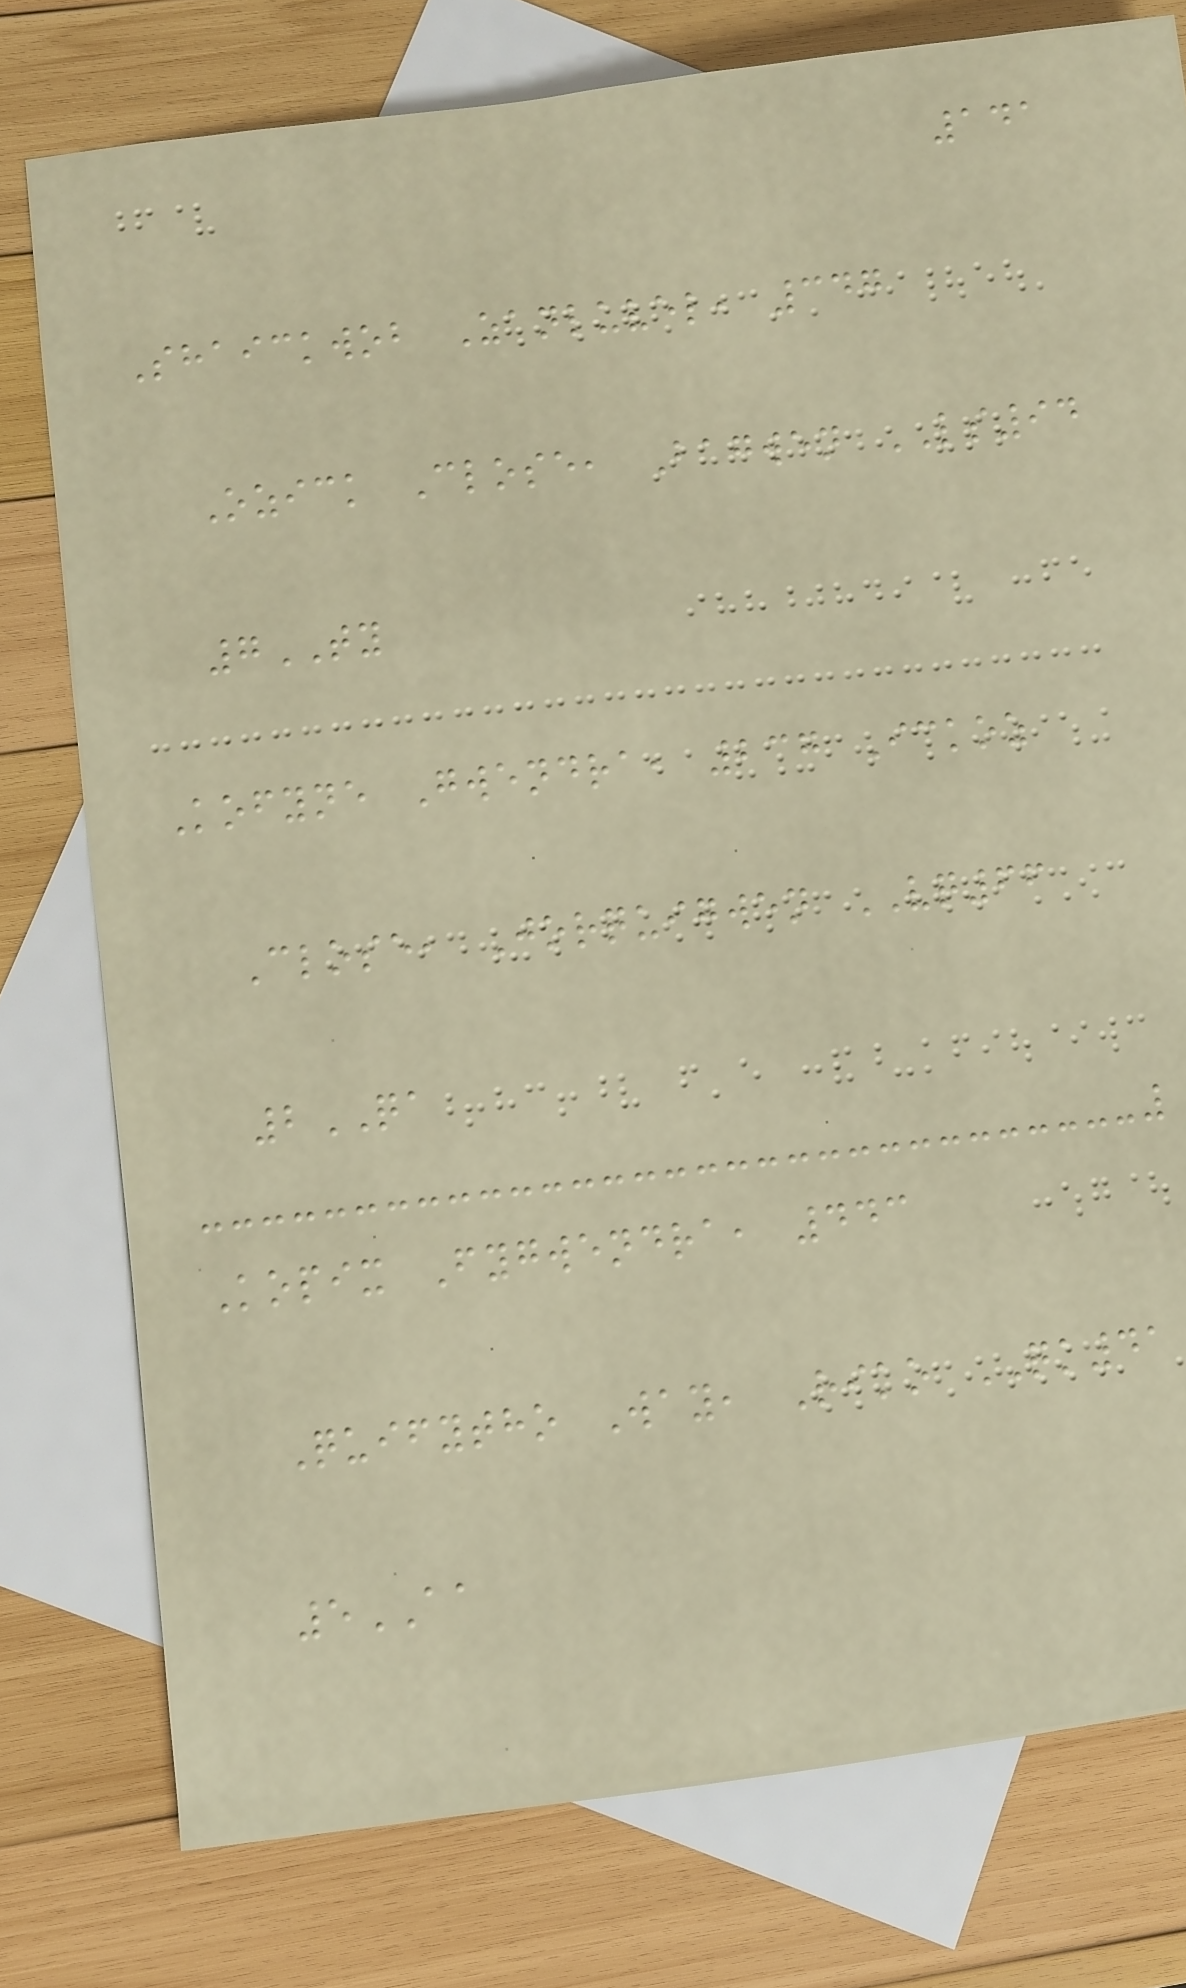141
Shaickwob Zanluvel, 347
Ozick Close, Bagwen LS94
7TY
Kofyne Gwendra, 237 Ickoz
Close, Jorquigwen VQ66
2QA
Kopix Fygwendra, 443
Quifytho Way, Riko QK41
5AA
